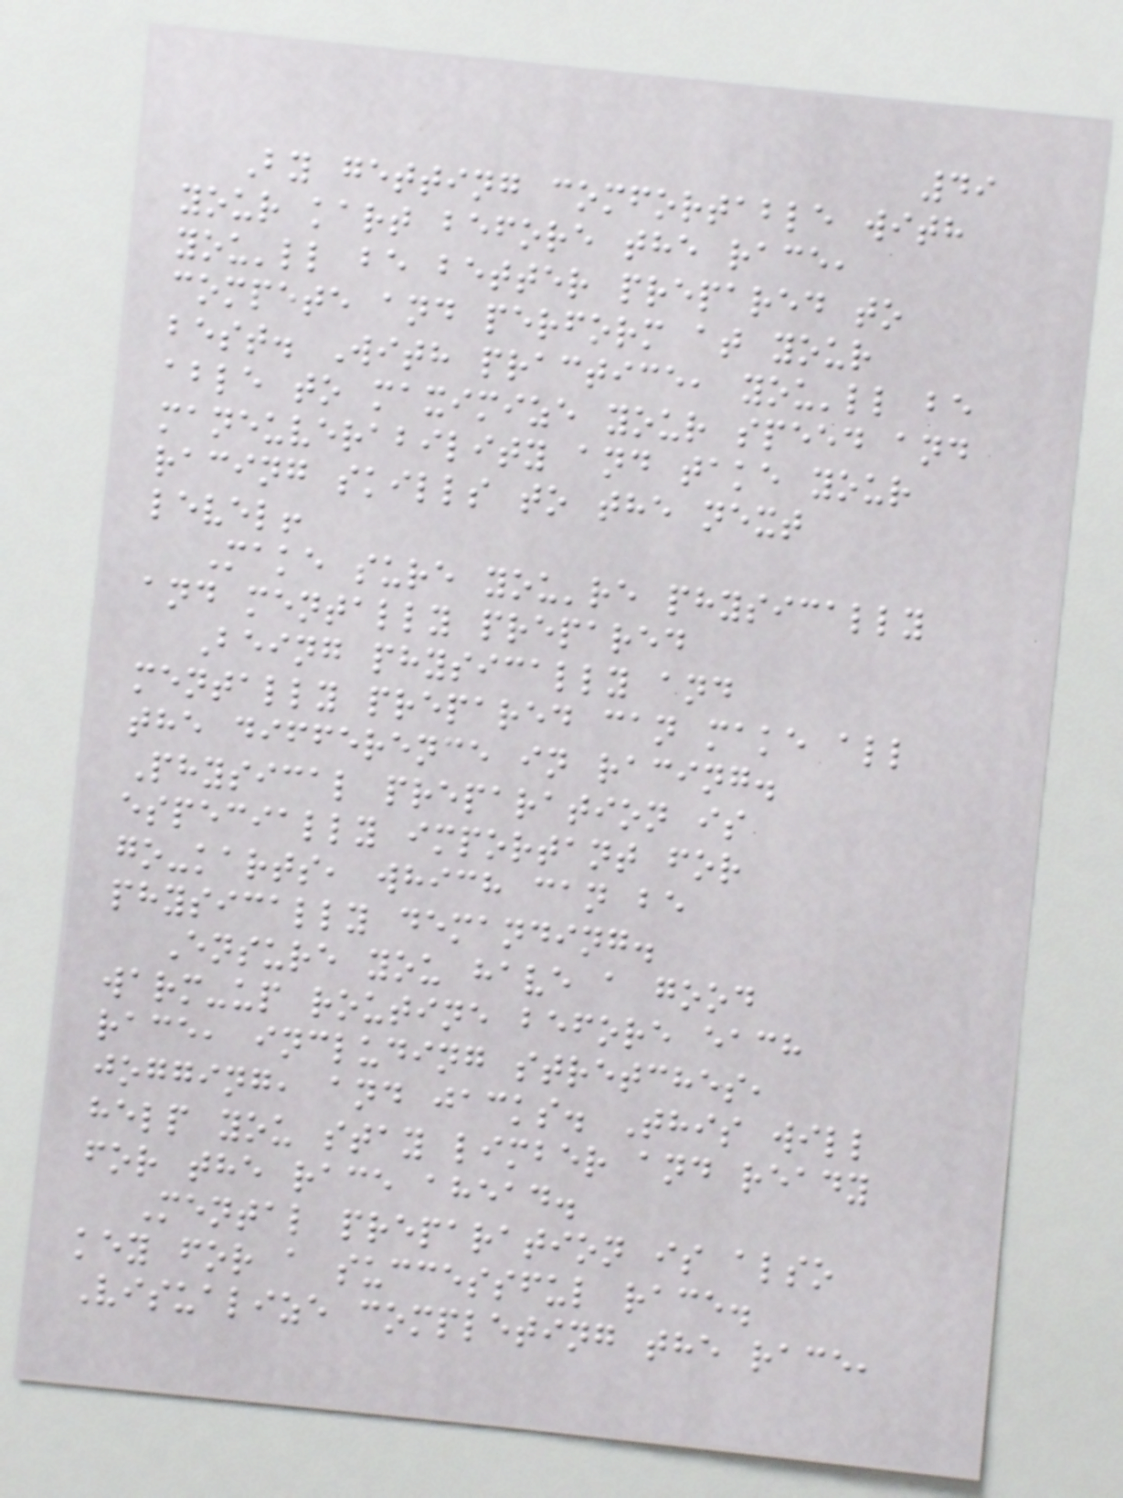49
By getting comfortable with
your kart before the race,
you'll be better prepared to
compete and perform at your
best. With practice, you'll be
able to maximize your speed and
maneuverability and take your
racing skills to the next
level!
Make sure you're physically
and mentally prepared
Being physically and
mentally prepared can make all
the difference in racing.
Physical preparation is
especially important for
go-karts, which can be
physically demanding.
Ensure you have a good
warm-up routine before each
race, including stretches,
jogging, and jacks. This will
help you stay limber and ready
for the race ahead.
Mental preparation is also
key for a successful race.
Visualize completing the race,
